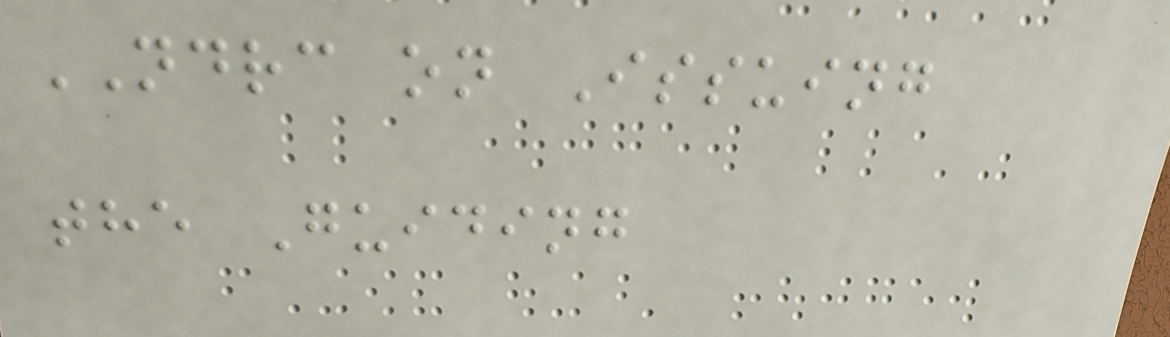NDRC on Issuing
the Guiding
